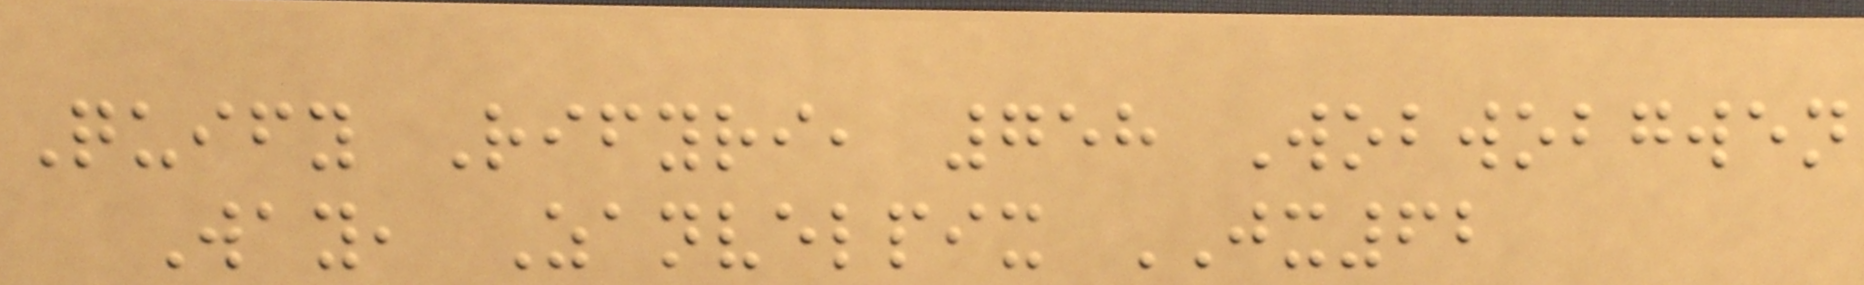Quify Rifyri, 758 Wobwobgwen
Way, Zanvelpix JX62
